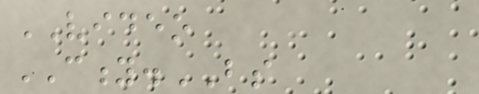VIDEO
CITY.BS
